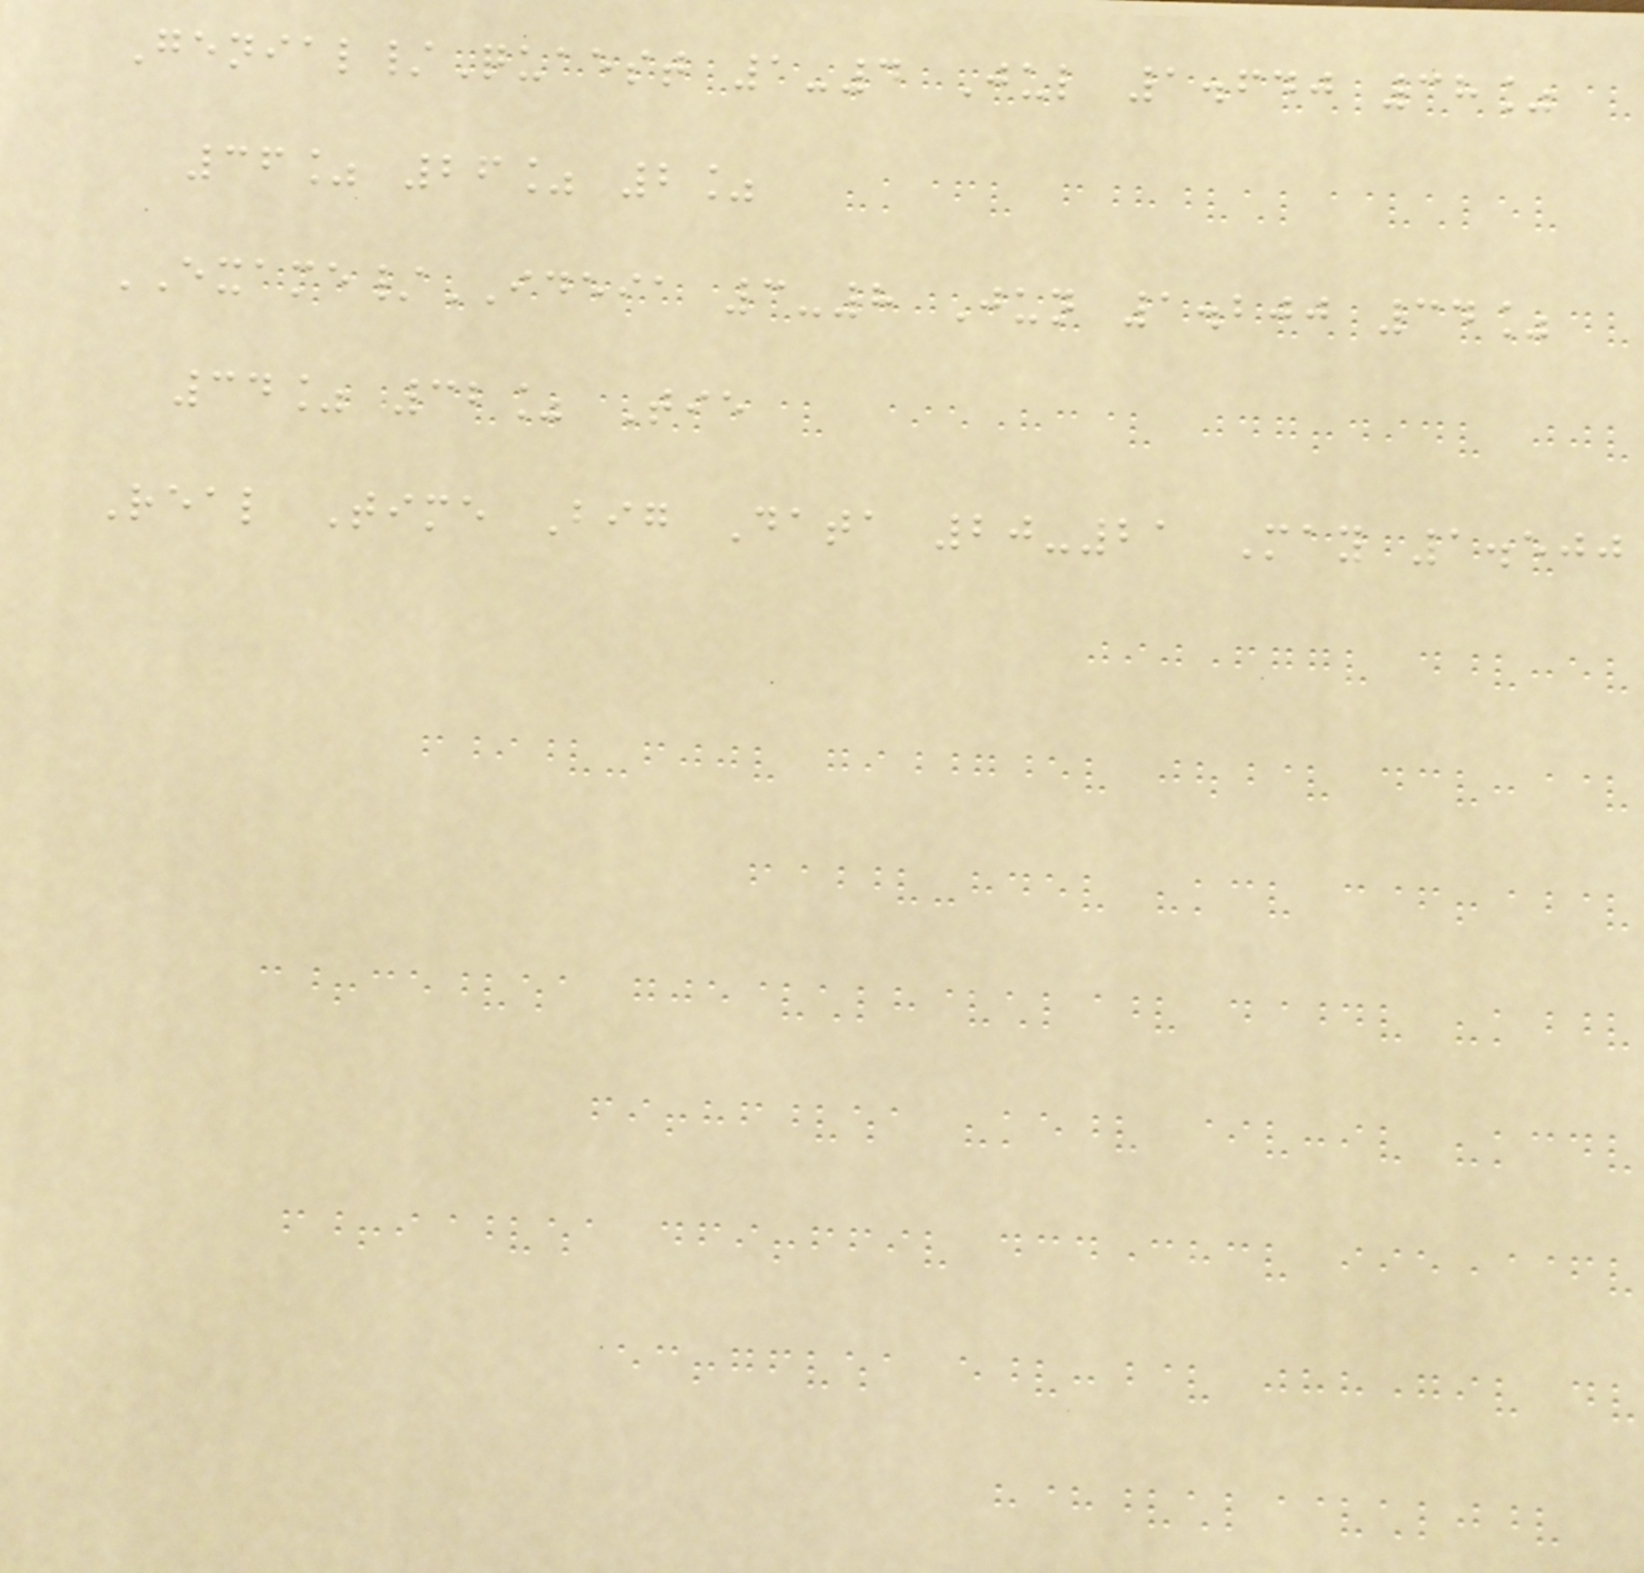Genial/Quaest 1-4 Jul 1.640 38%
36% 26% 2%
EXAME/IDEIA 3-8 Jun 1.200 34%
34% 32% Tie
Real Time Big Data 20-21 May 1.500
